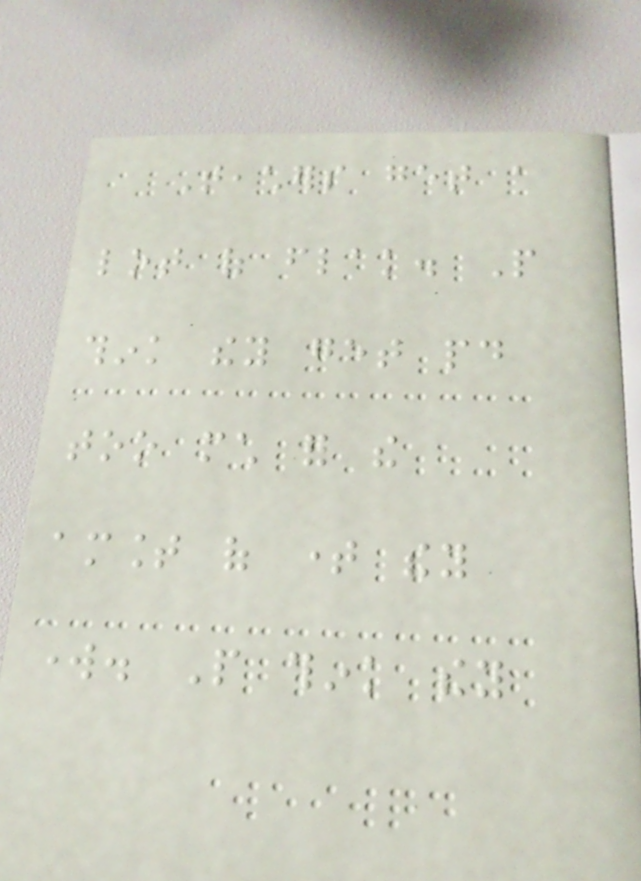Teachers get a
lot of flak. People
think they get paid
too much for the
amount of time they
work. People think they
